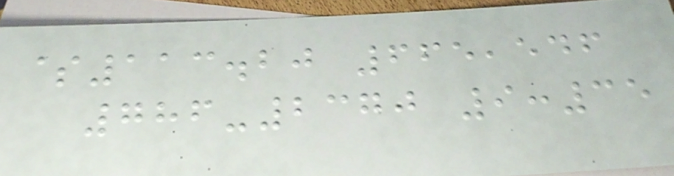$113.20 665,546
786-2370 9:35
